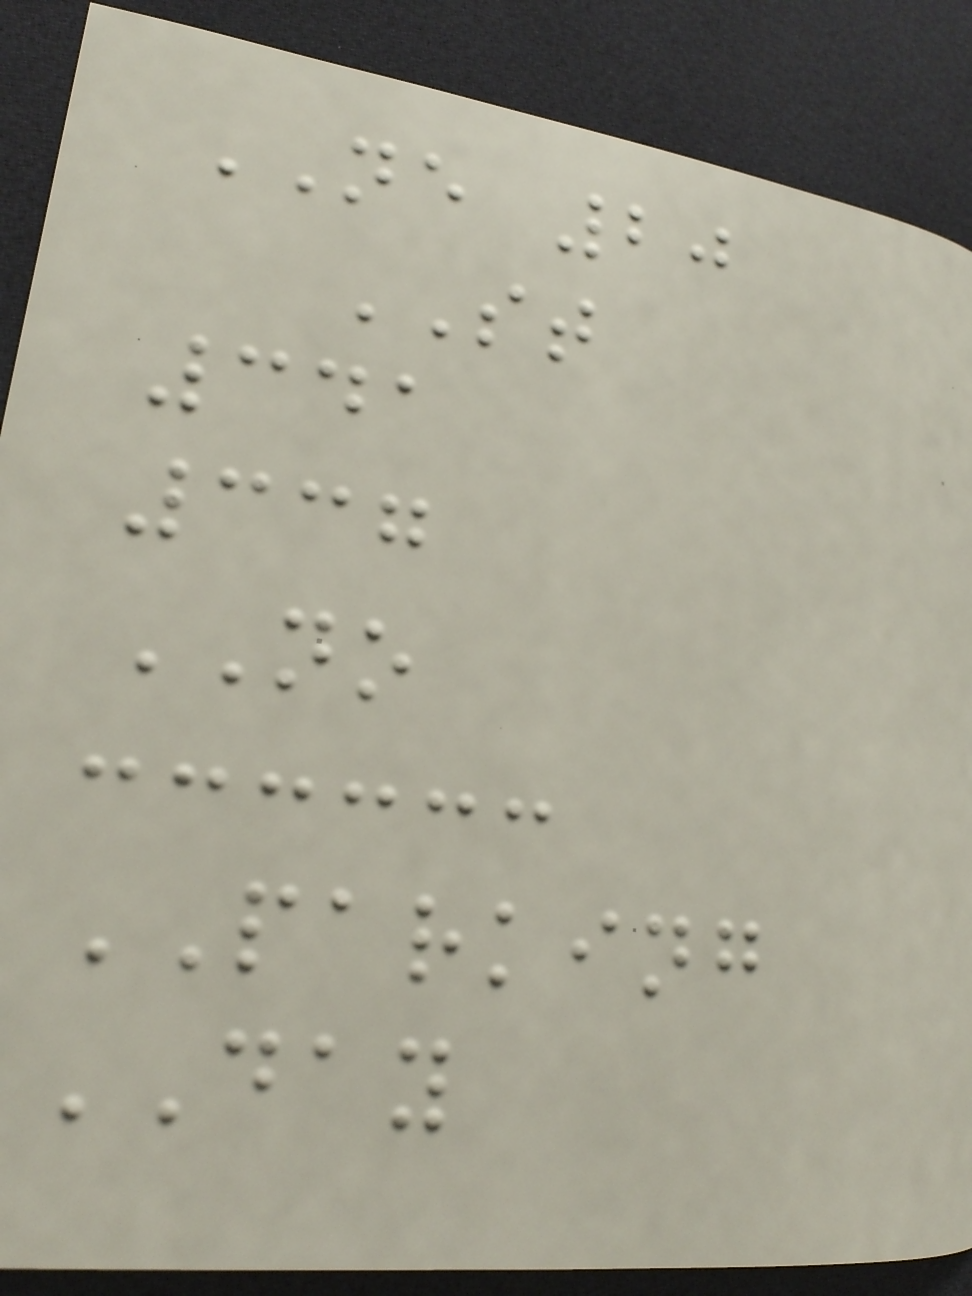NE 20
ST
341
337
NO
PARKING
DAY
